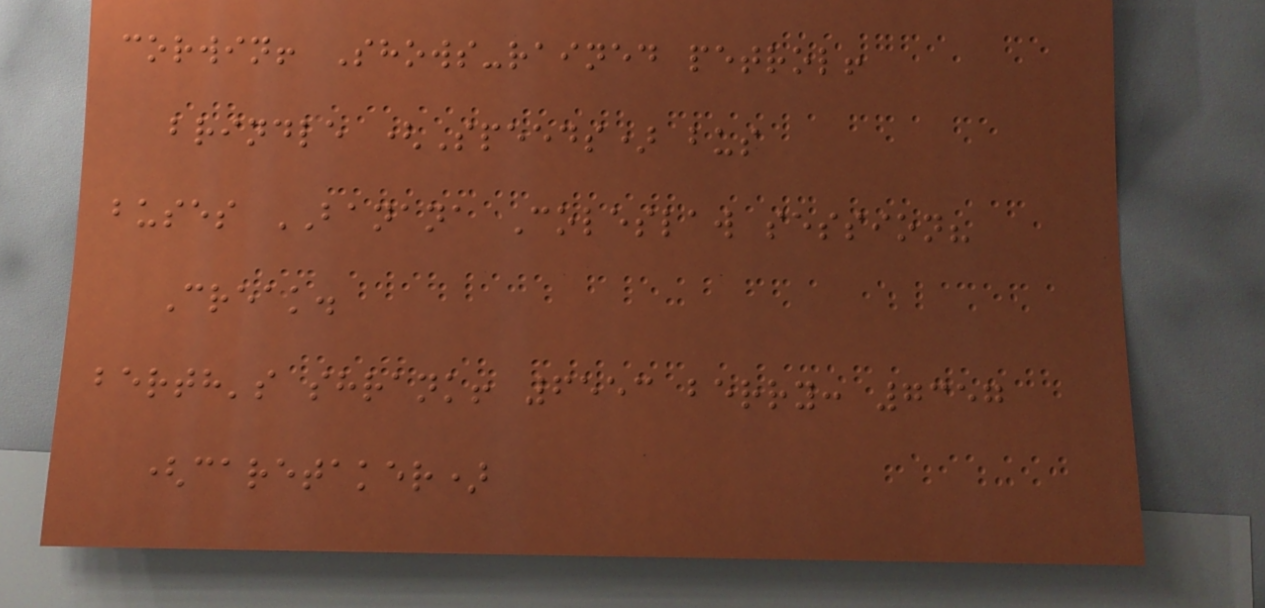corwin! Shows-rained petrol!
brindle (Speeds) bus
buses BANANA Coleslaw session?
Creak.
berth's shrank! 6553 berry: 7357
(caretaker)
